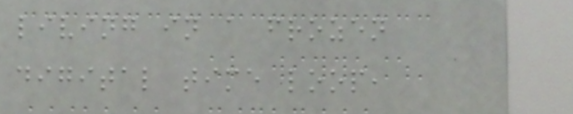living in a frozen
digital time loop,
